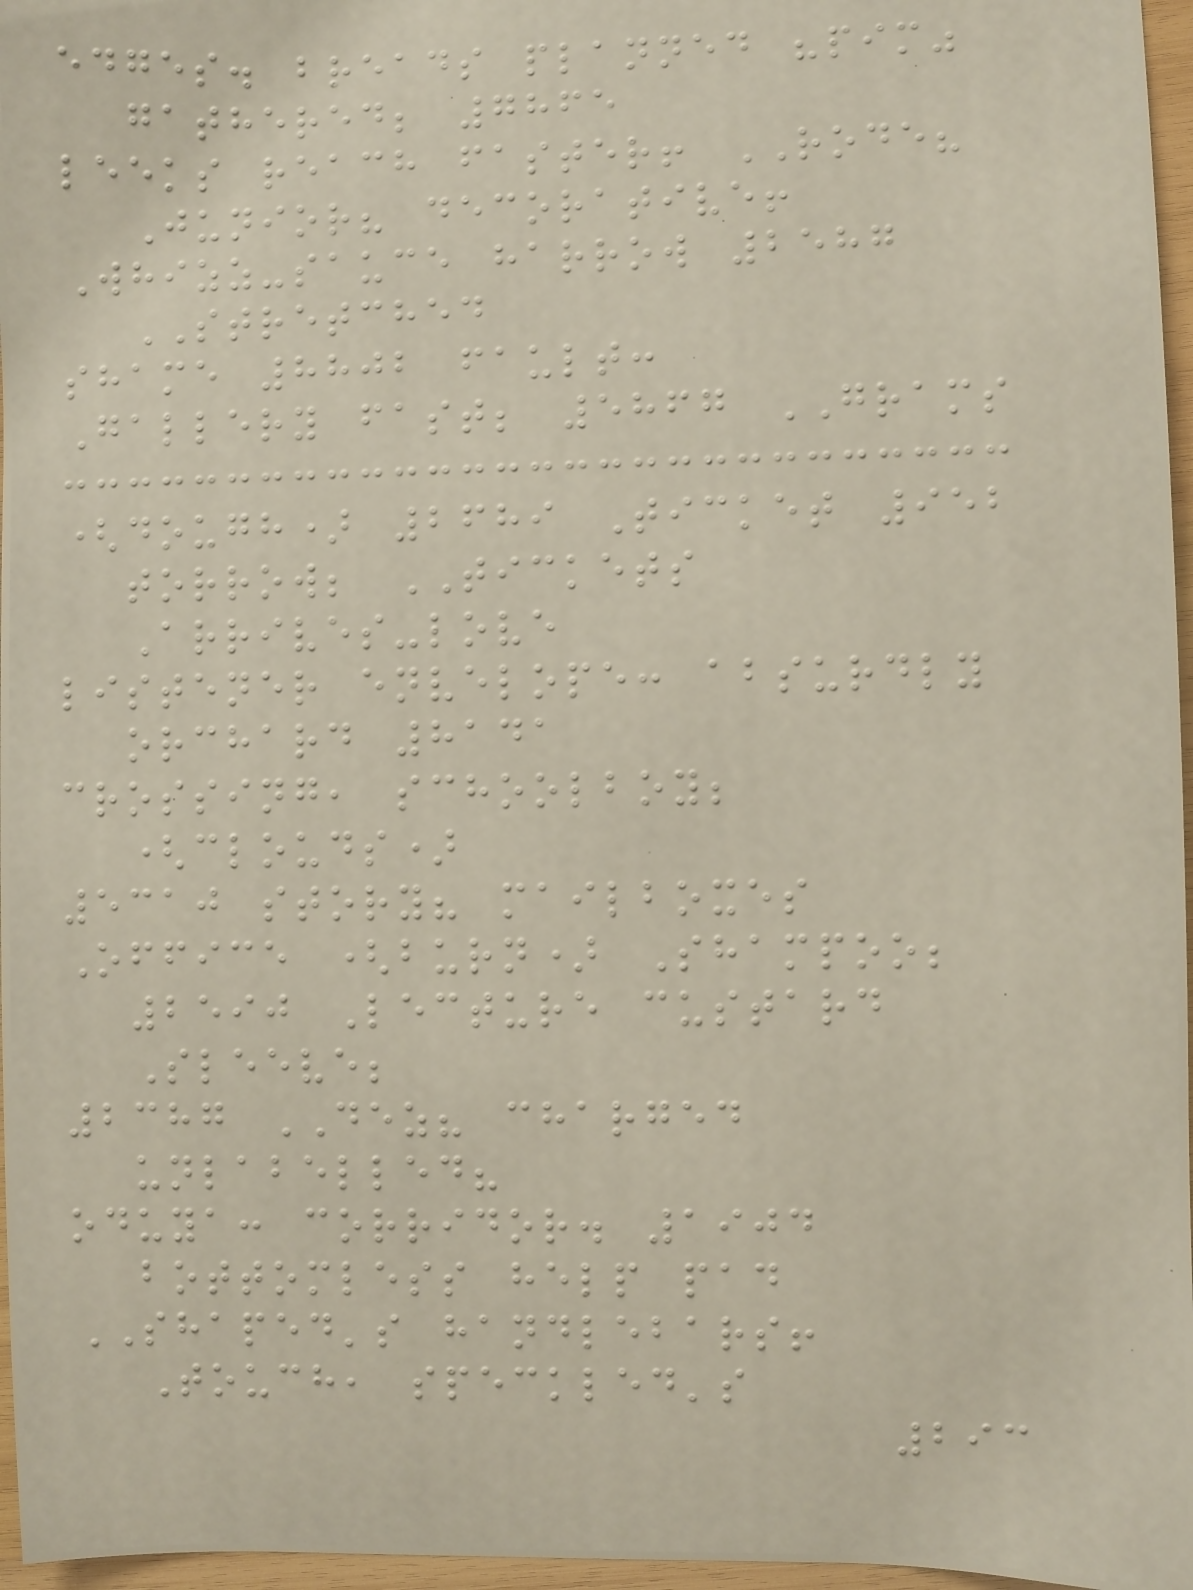edges. breads planned "pim"
gathered; 7865
leeks reach faster! RODE?
Junior? decorative!
Whizz-sauce harrow 2587
STRETCHED
shame 8802 fault:
Gallery fast; 5867 GRAMS
(dough) 2689 Ticket 952
torrow; TICKETS
Arrives-love
listener envelope: absurdly
orchard 8141
crossing, schoolboy;
(clouds)
5310 story? mailboxes
Office (burn) Shampoo;
2590 Lecture custard
Sleeve;
2387 DEZ? charged
unlabelled?
oduya: corridor. 1904
bottomless help pad
SHAPED's handlebars!
Touch, speckled's
293
